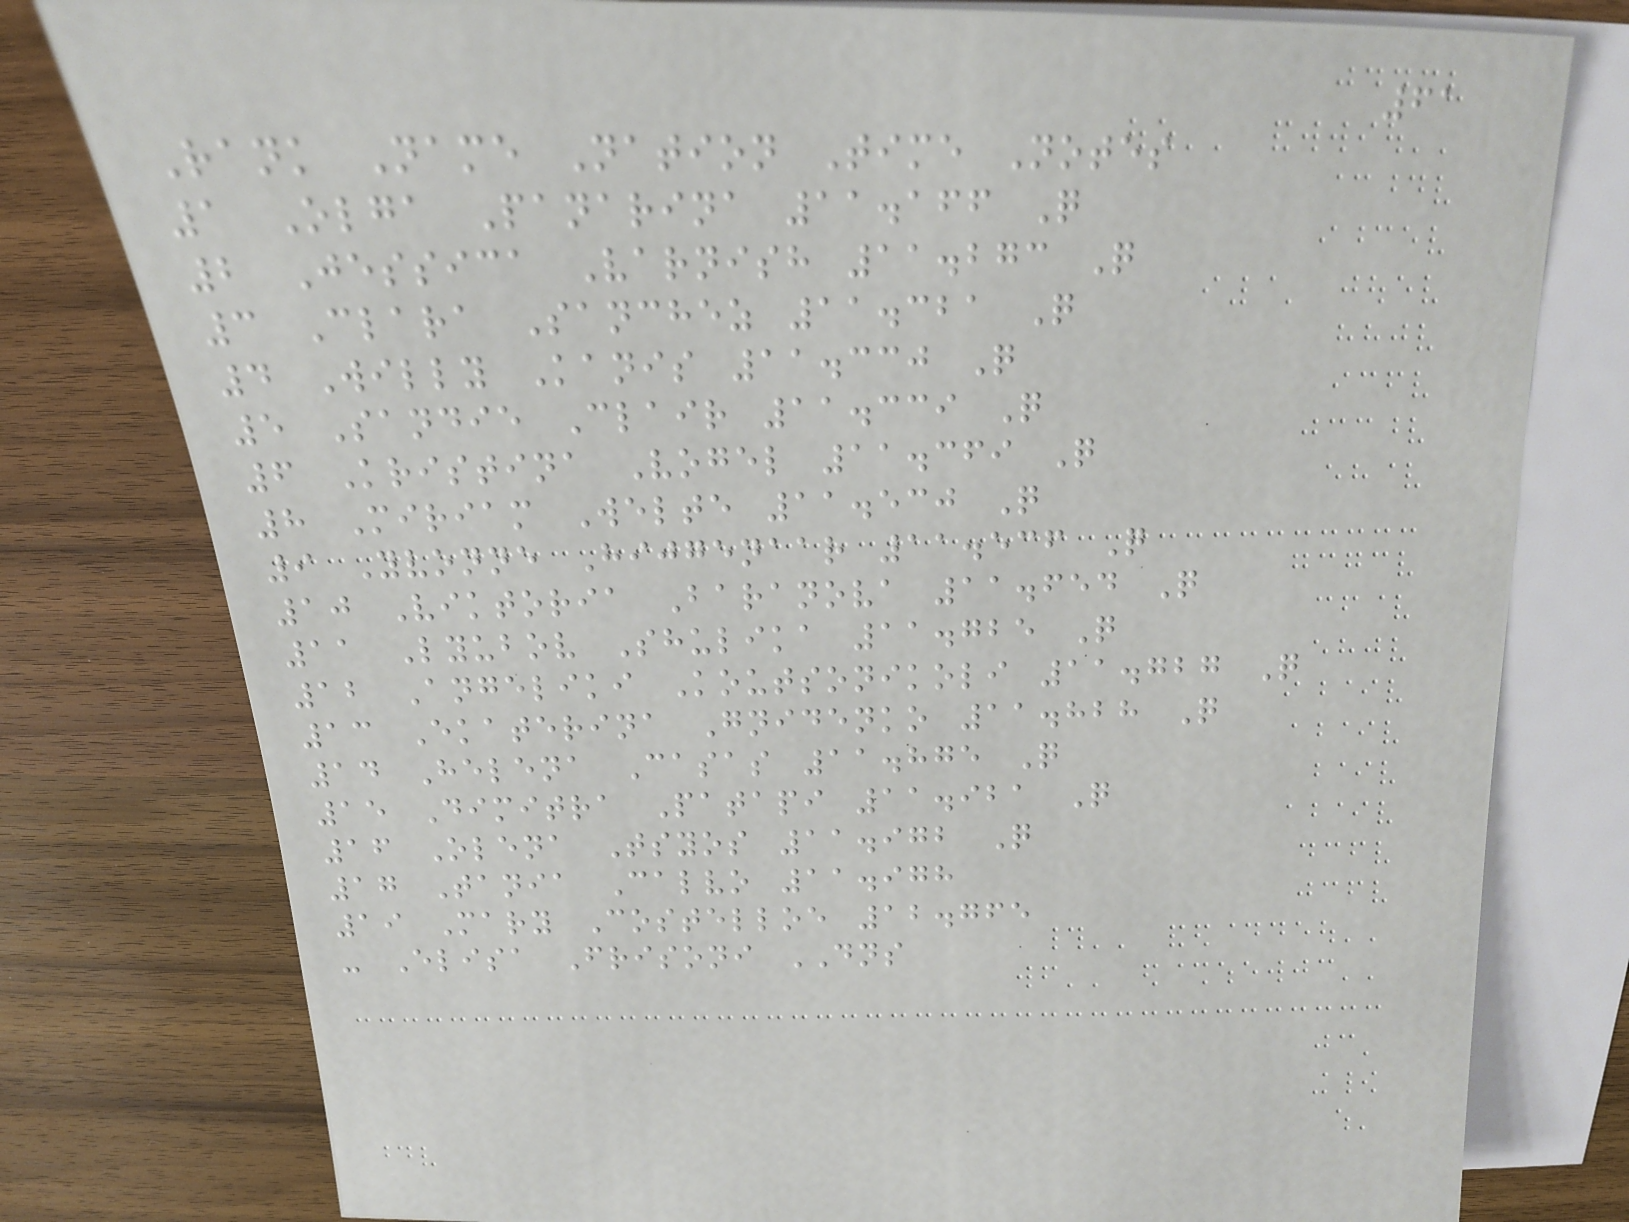61
Rank Name Nation Time Notes
1 Olga Panarina 11.166 Q
2 Jessica Varnish 11.273 Q
3 Clara Sanchez 11.321 Q
4 Willy Kanis 11.330 Q
5 Sandie Clair 11.339 Q
6 Kristina Vogel 11.369 Q
8 Miriam Welte 11.530 Q
9 Yvonne Hijgenaar 11.536 Q
10 Viktoria Baranova 11.654 Q
11 Lyubov Shulika 11.725 Q
12 Angeliki Koutsonikoli 11.727 Q
13 Ekaterina Gnidenko 11.828 Q
14 Helena Casas 11.875 Q
15 Dimitra Patapi 11.921 Q
16 Olena Tsyos 11.972 Q
17 Tania Calvo 11.978
19 Mary Costelloe 12.765
- Elisa Frisoni DNS
